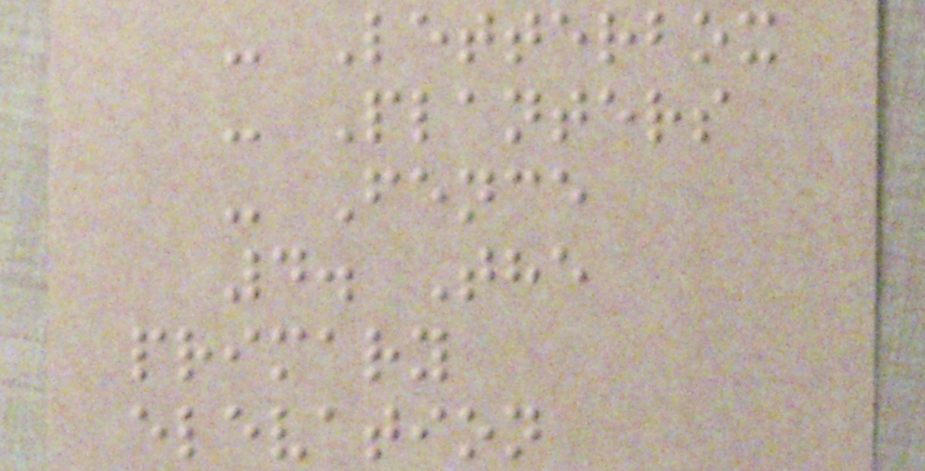- Letterbox
- Planters
- Fence
4. The
primary
elevation
